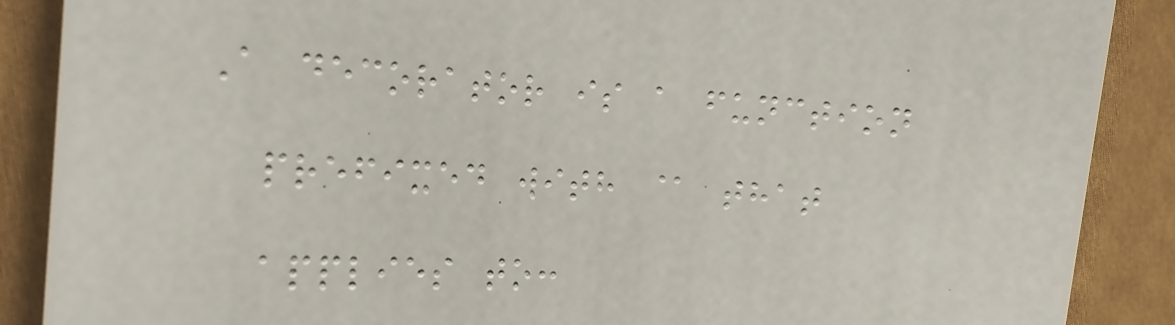A decorator is a function
prefixed with @ that
applies to:
